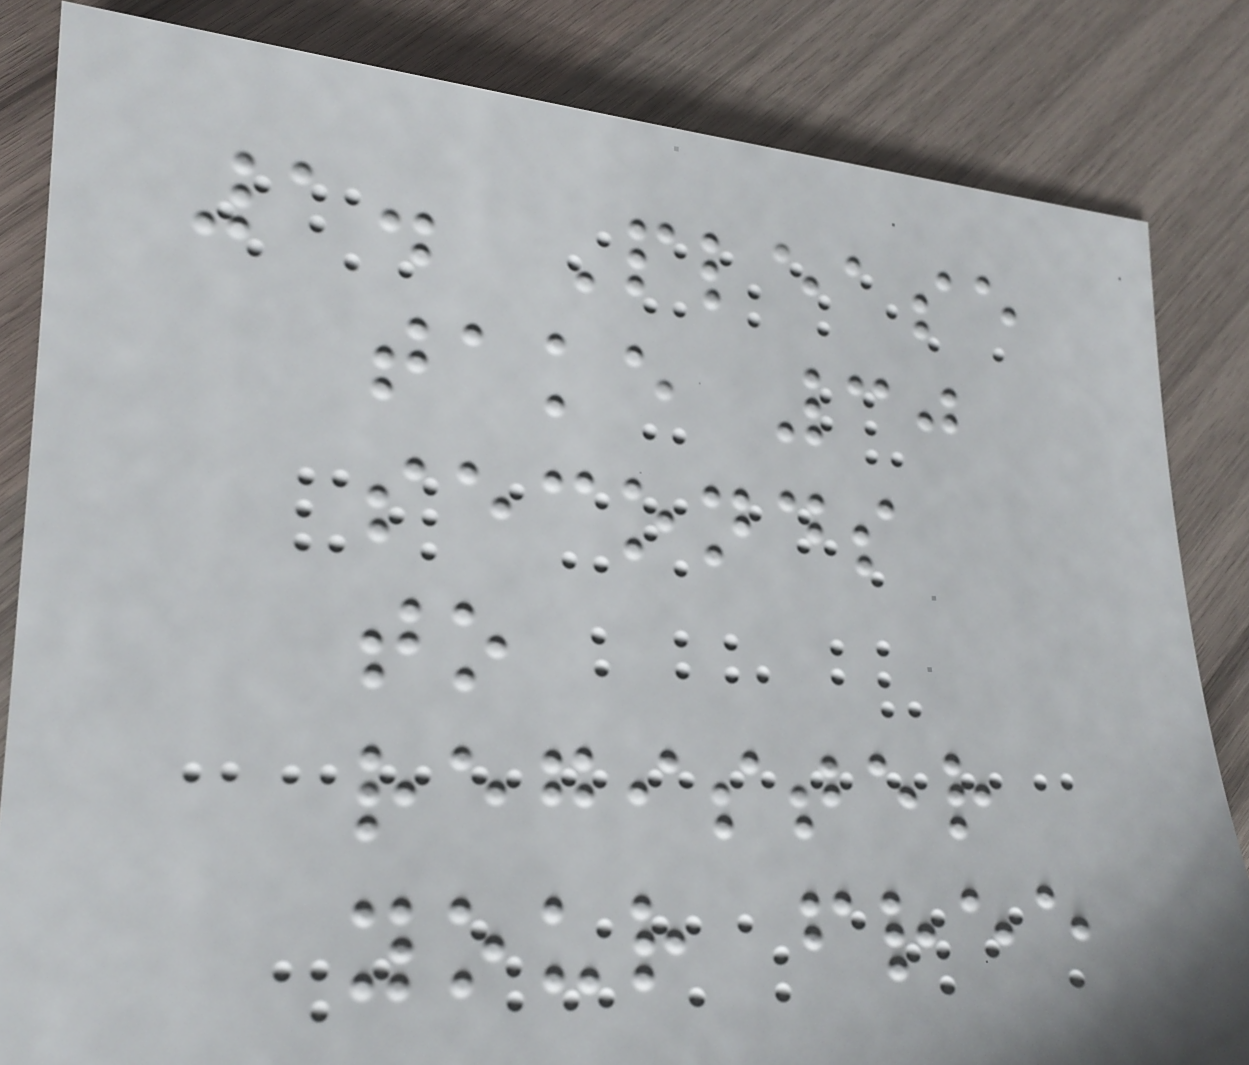1. Please
take 30
seconds
to
register
your free
